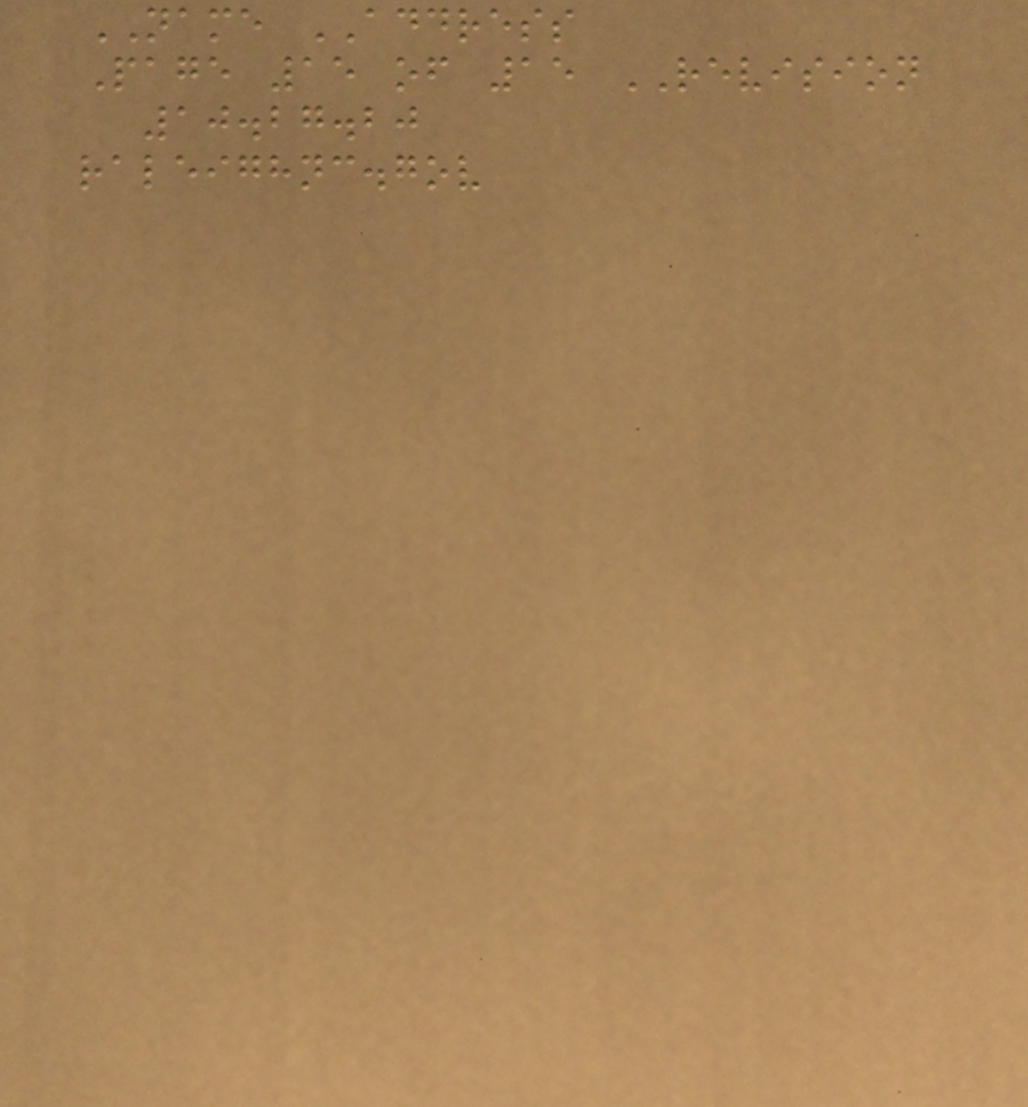NAME ADDRESS
Page 15 of 15 REVISION
10.27.20
raleighnc.gov
